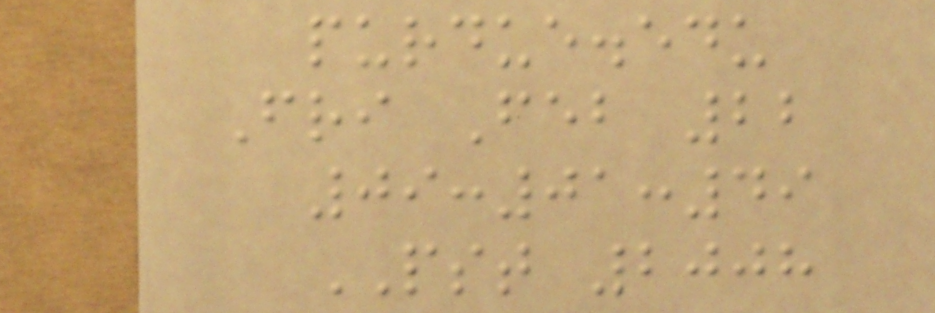purdue.edu
Fri Feb 22
09:01:49
PST 2008
